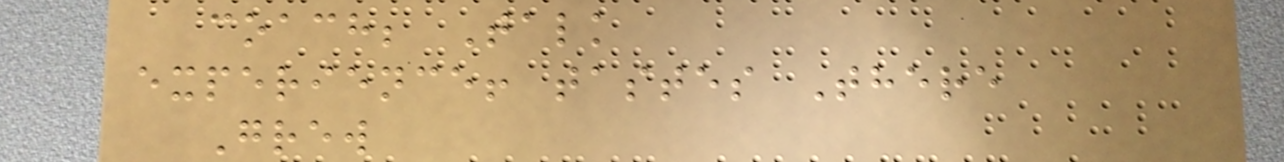coach; Talk
experience! tastes There
Grew
